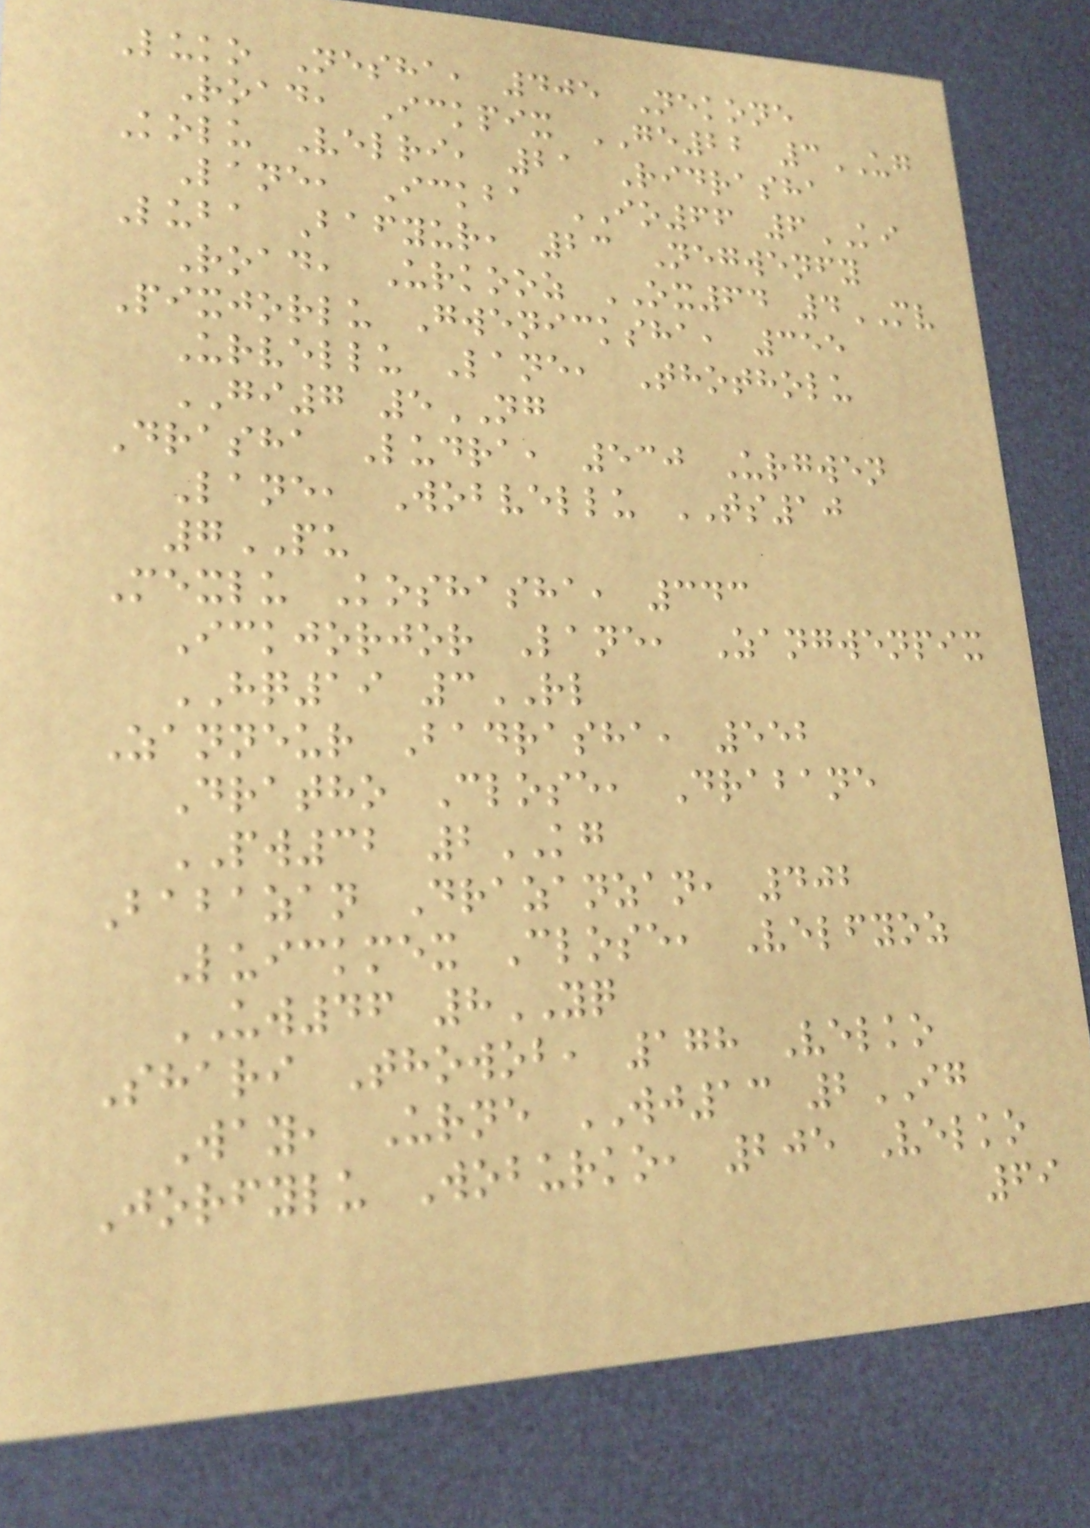Luko Nesha, 405 Nekone
Road, Ickpix GE22 3UG
Kolu Velri, 21 Ridrasha
Lane, Ickba IO66 6KI
Luba Bafyur, 23 Negwenfy
Road, Urkooz OX64 4MV
Pixjorlu Gwenicksha, 355
Urvellu Lane, Thotholu
GI7 5NG
Drasha Ludra, 530 Urgwen
Lane, Wobvellu TS10
7PU
Mexlu Koshasha, 343
Ickjorjor Lane, Zangwenpix
HQ19 3RL
Zanneur Badrasha, 552
Dratho Close, Drabane
PW32 2KG
Babazan Drazanzan, 402
Luickmex Close, Velfyoz
UW46 8YQ
Shari Thowob, 178 Velko
Way, Urne WJ13 2IG
Jorfylu Woburko, 205 Velko
69
